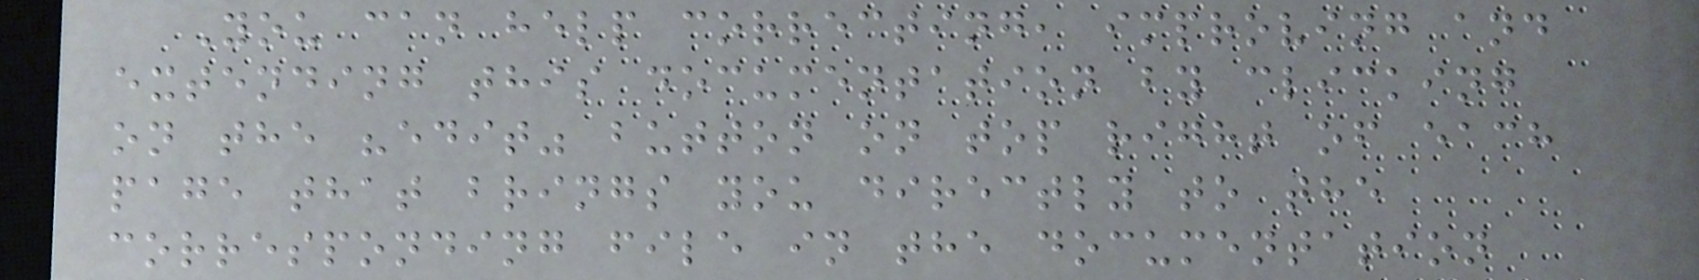You can help correcting, improving and
extending this documentation by clicking
on the "edit" button on top right of each
page that brings you directly to the
corresponding file in the documentation
